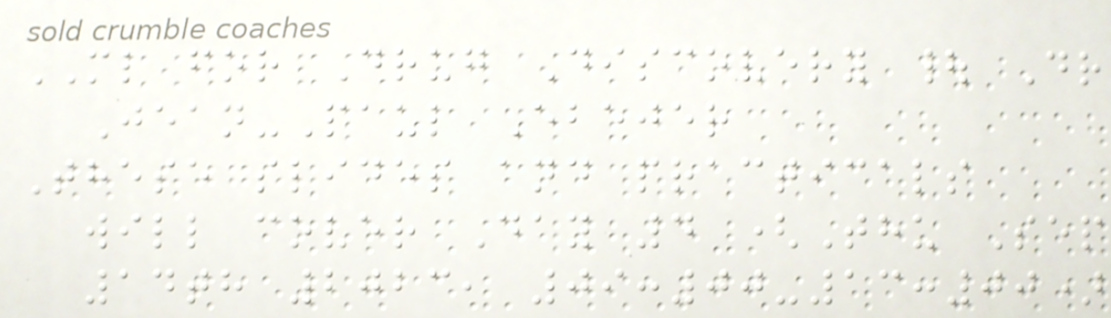ML for Drug Discovery | Dr
Jean-Paul Ebejer
These slides and practicals
will cover Day 4 (Thu Sep
14th 2023, 09:00-13:00)
